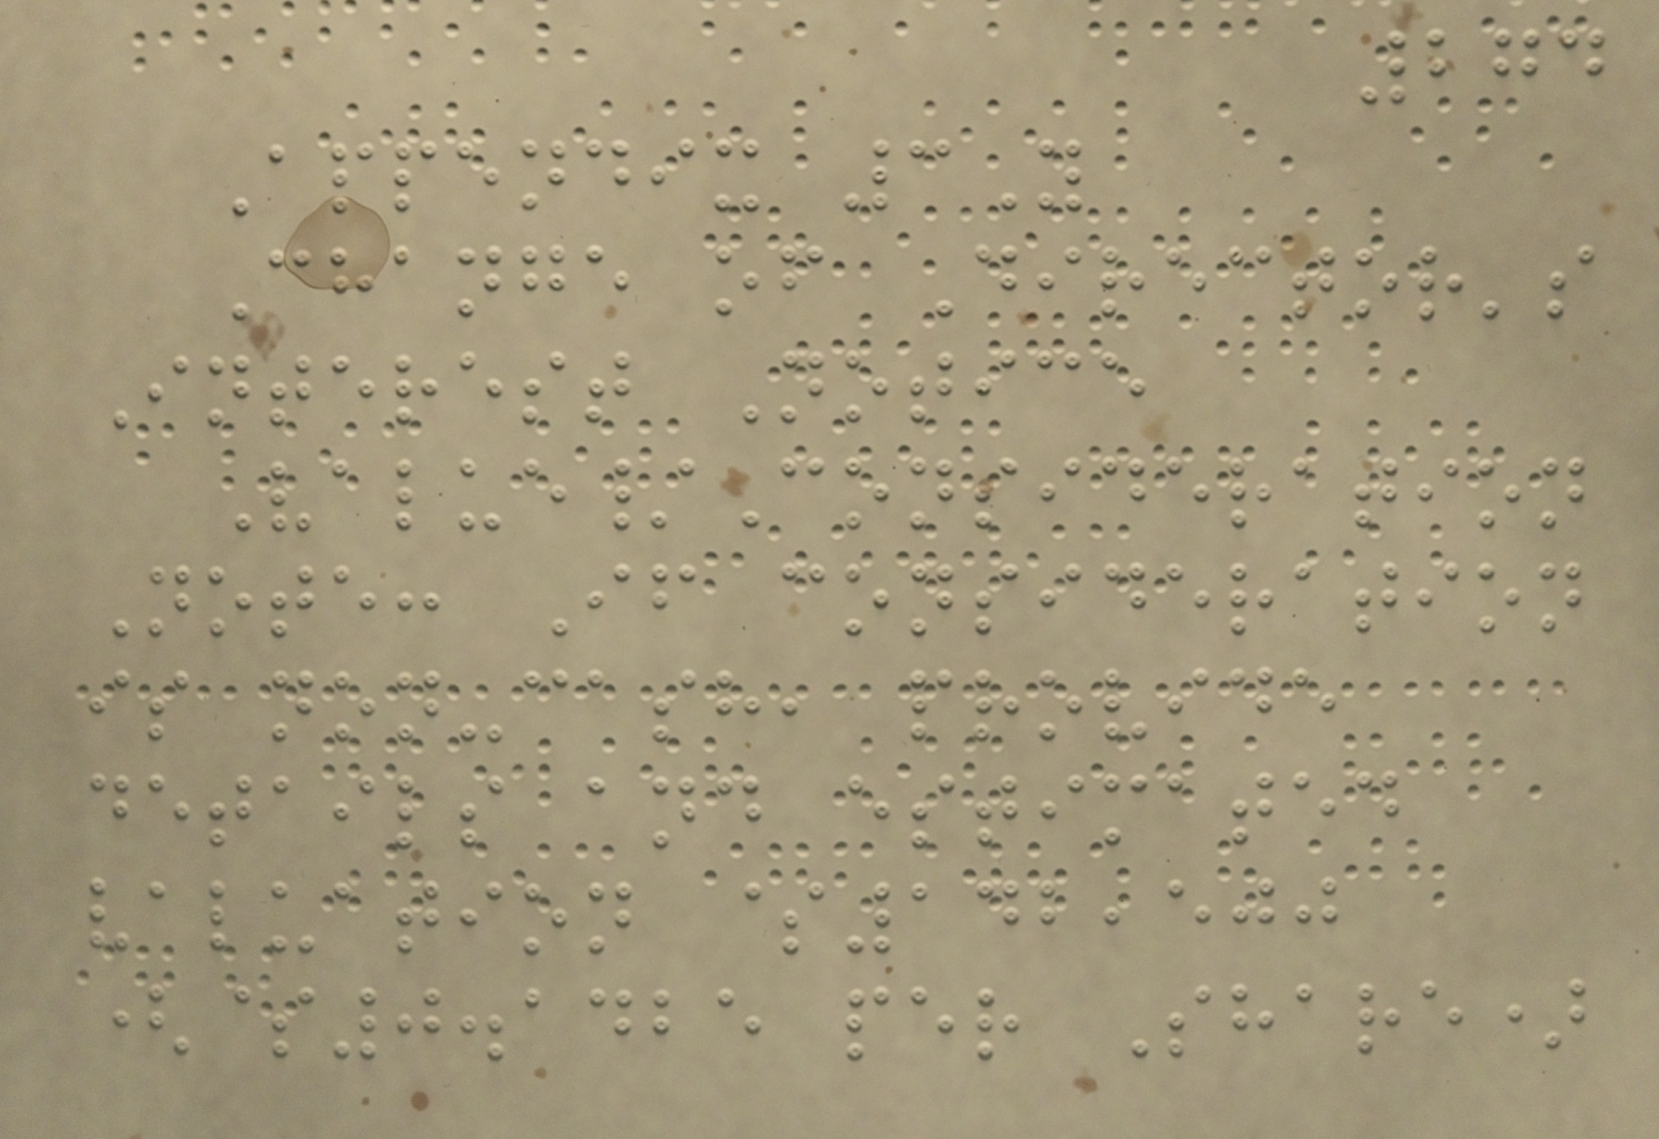274
Appendix 3Y
Change of Director's
Interest Notice
Value/Consideration
Note: If consideration
is non-cash, provide
details and estimated
valuation $142,500
($0.1425 per Share)
